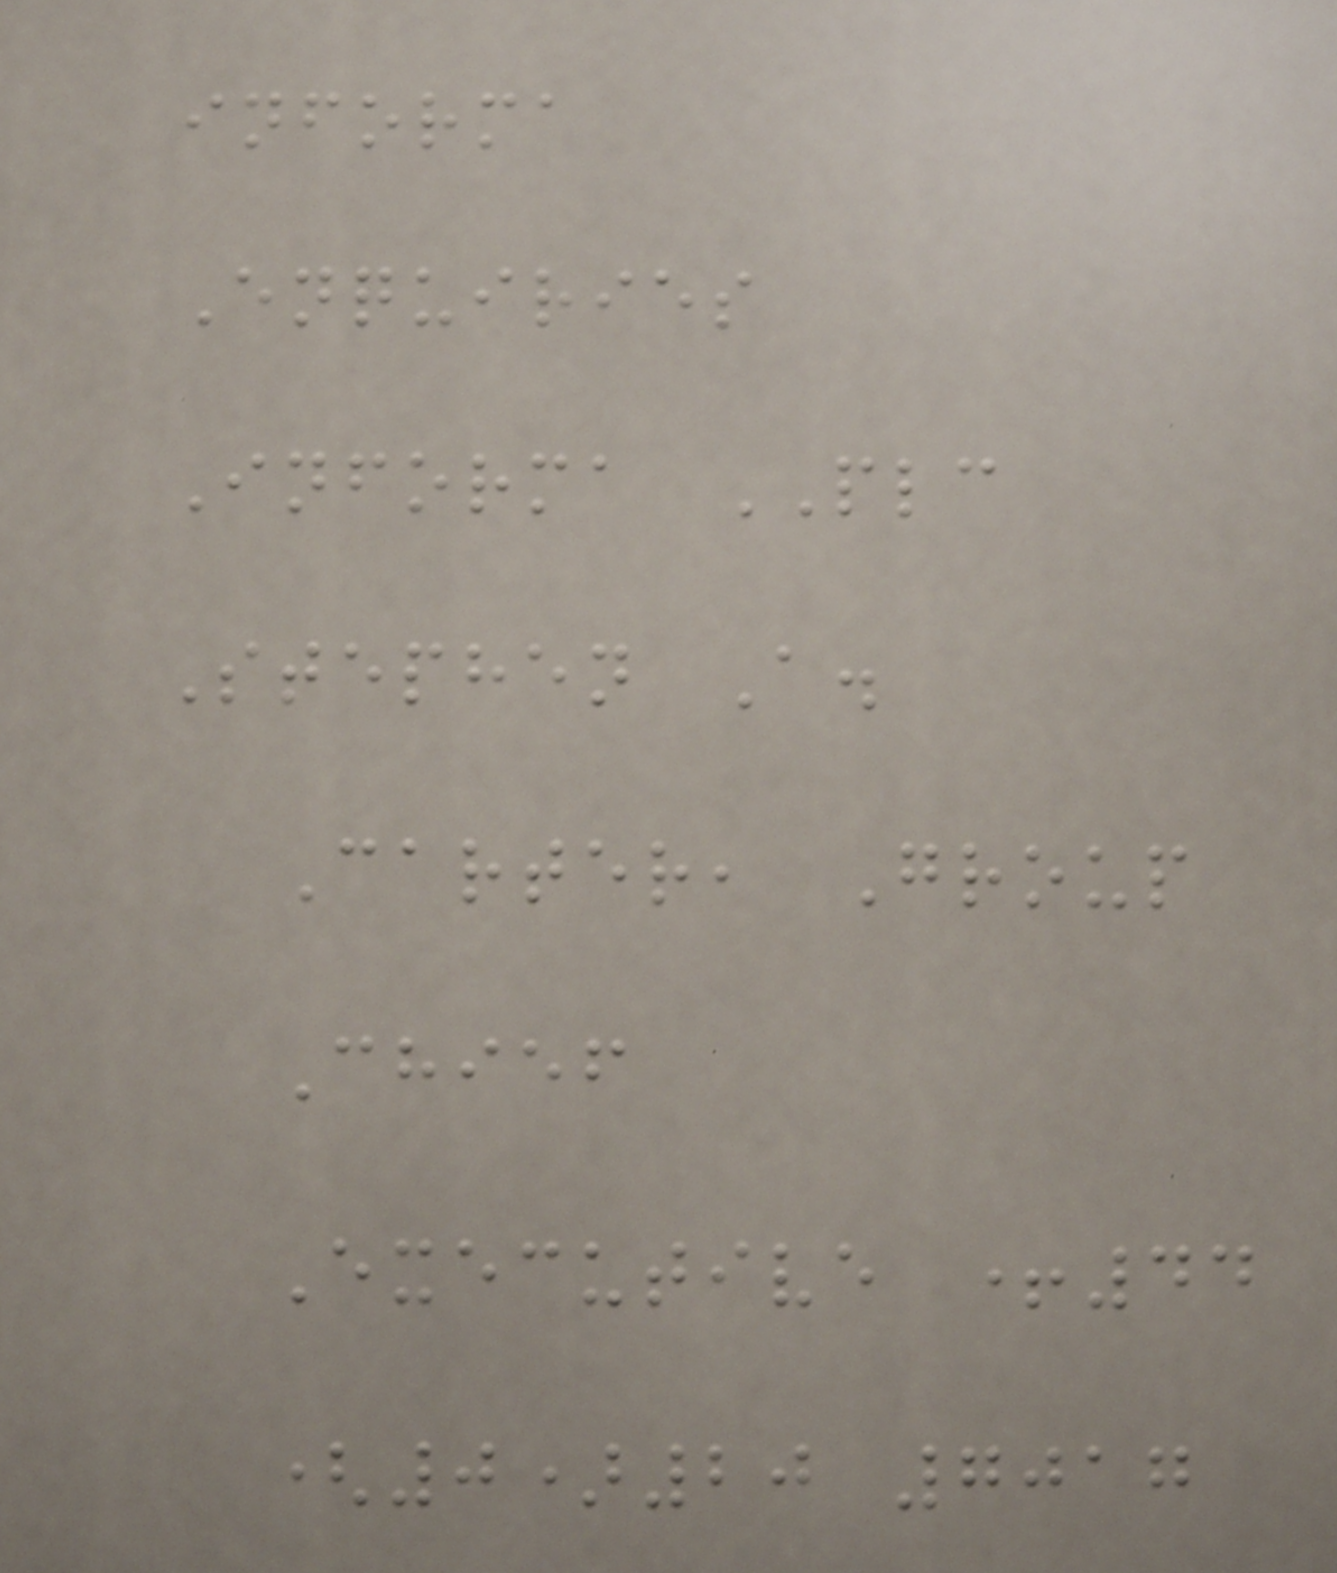informa
Enquiries
Informa PLC
Stephen A.
Carter, Group
Chief
Executive +44
(0)20 7017
